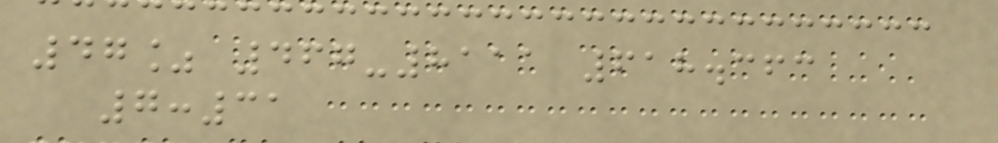47% 467-8111 618.363
7:31
